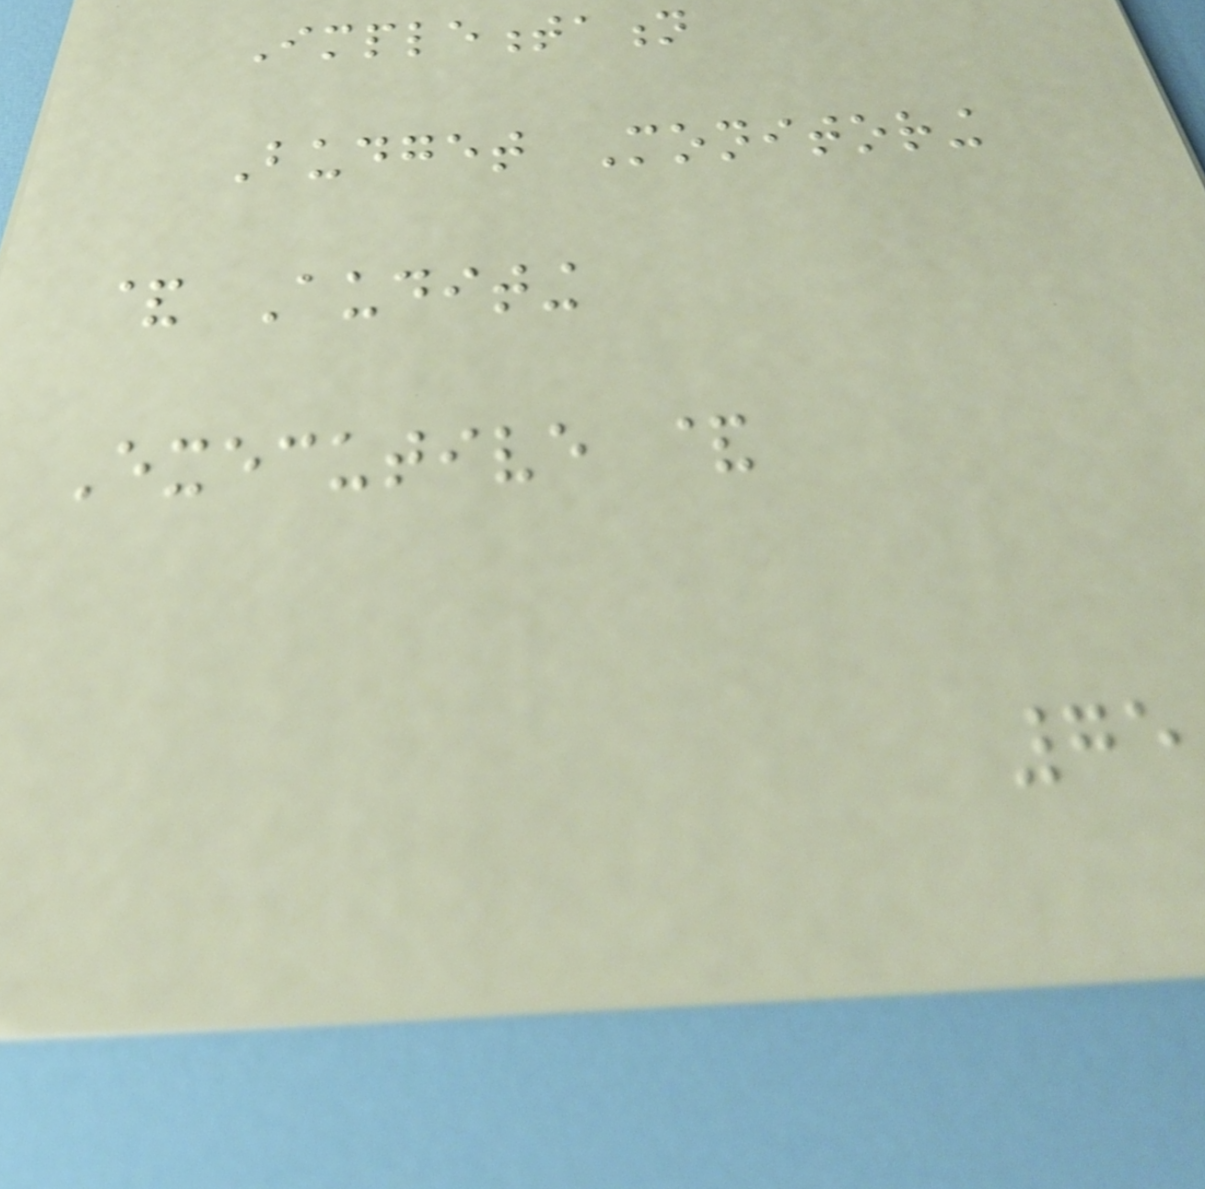Implementation
Budget Monitoring
& Auditing
Executive &
75
